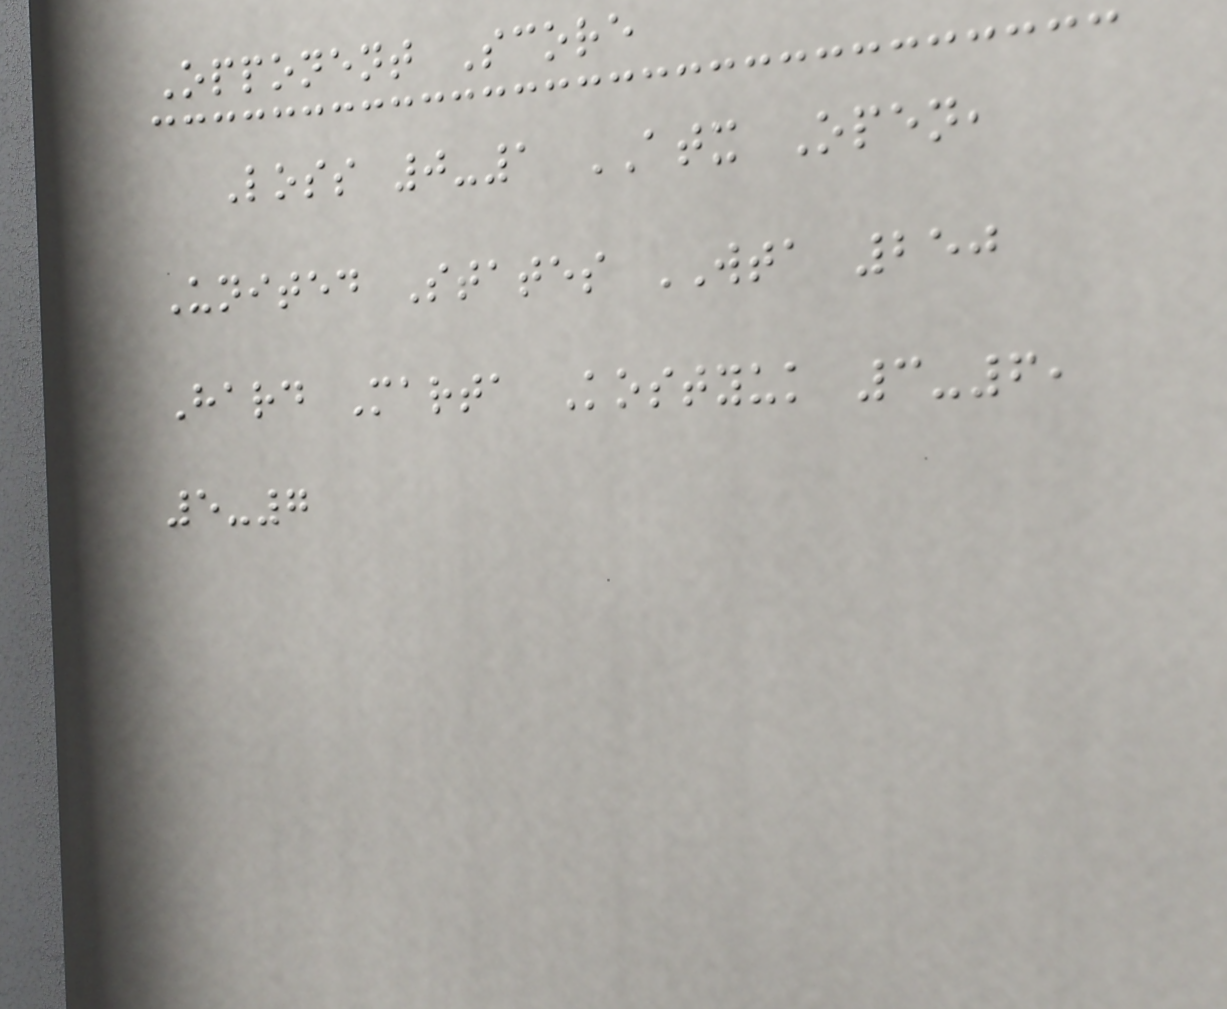Opponent Score
Loss 0-1 ATX Open,
United States WTA 250
Hard Marta Kostyuk 3-6,
5-7
